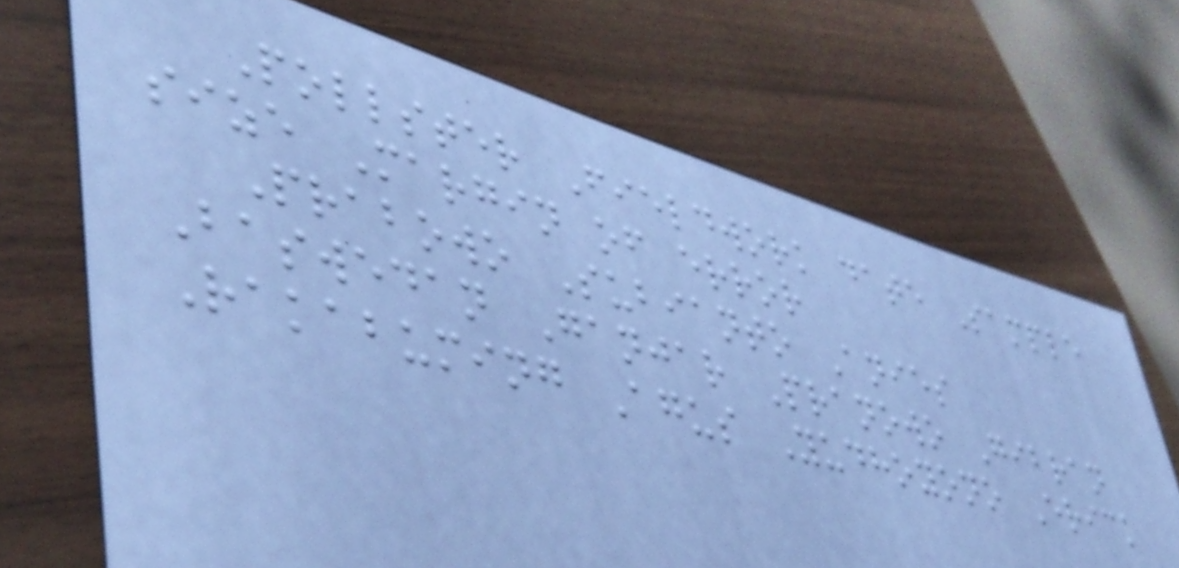Pollster Fieldwork date Sample
size Margin of error
Prabowo Subianto Anies
Baswedan Ganjar Pranowo Gibran
Rakabuming Agus Yudhoyono Erick
